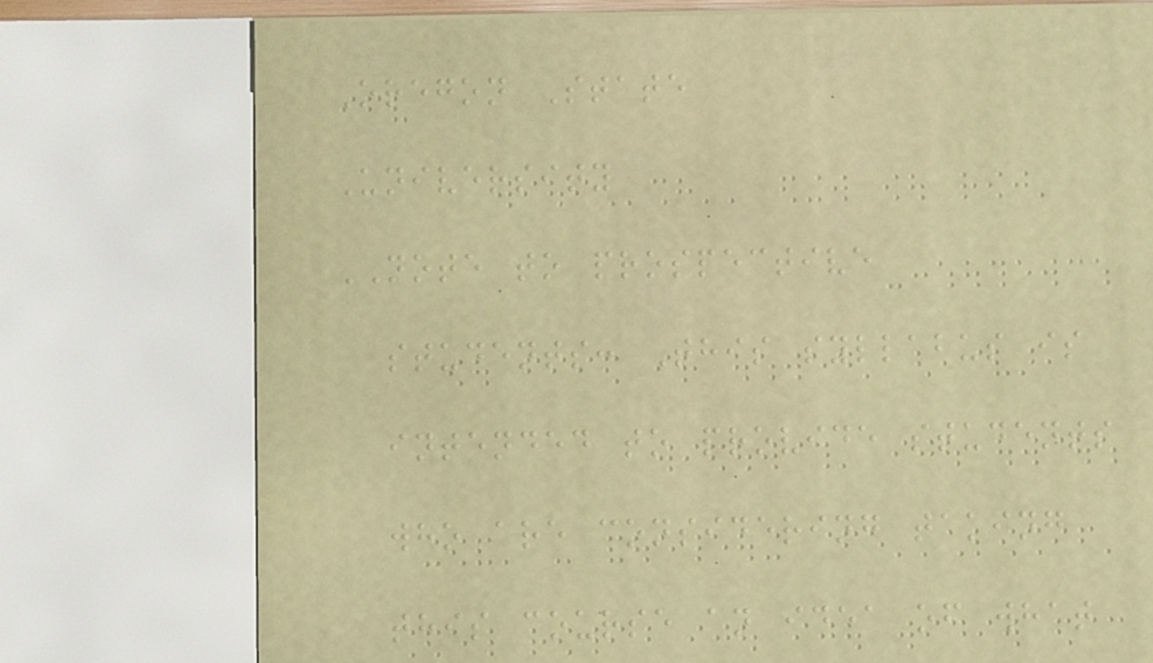Oregon State
University
NOTE to prospective
students: This syllabus is
intended to provide students
who are considering taking
this course an idea of what
